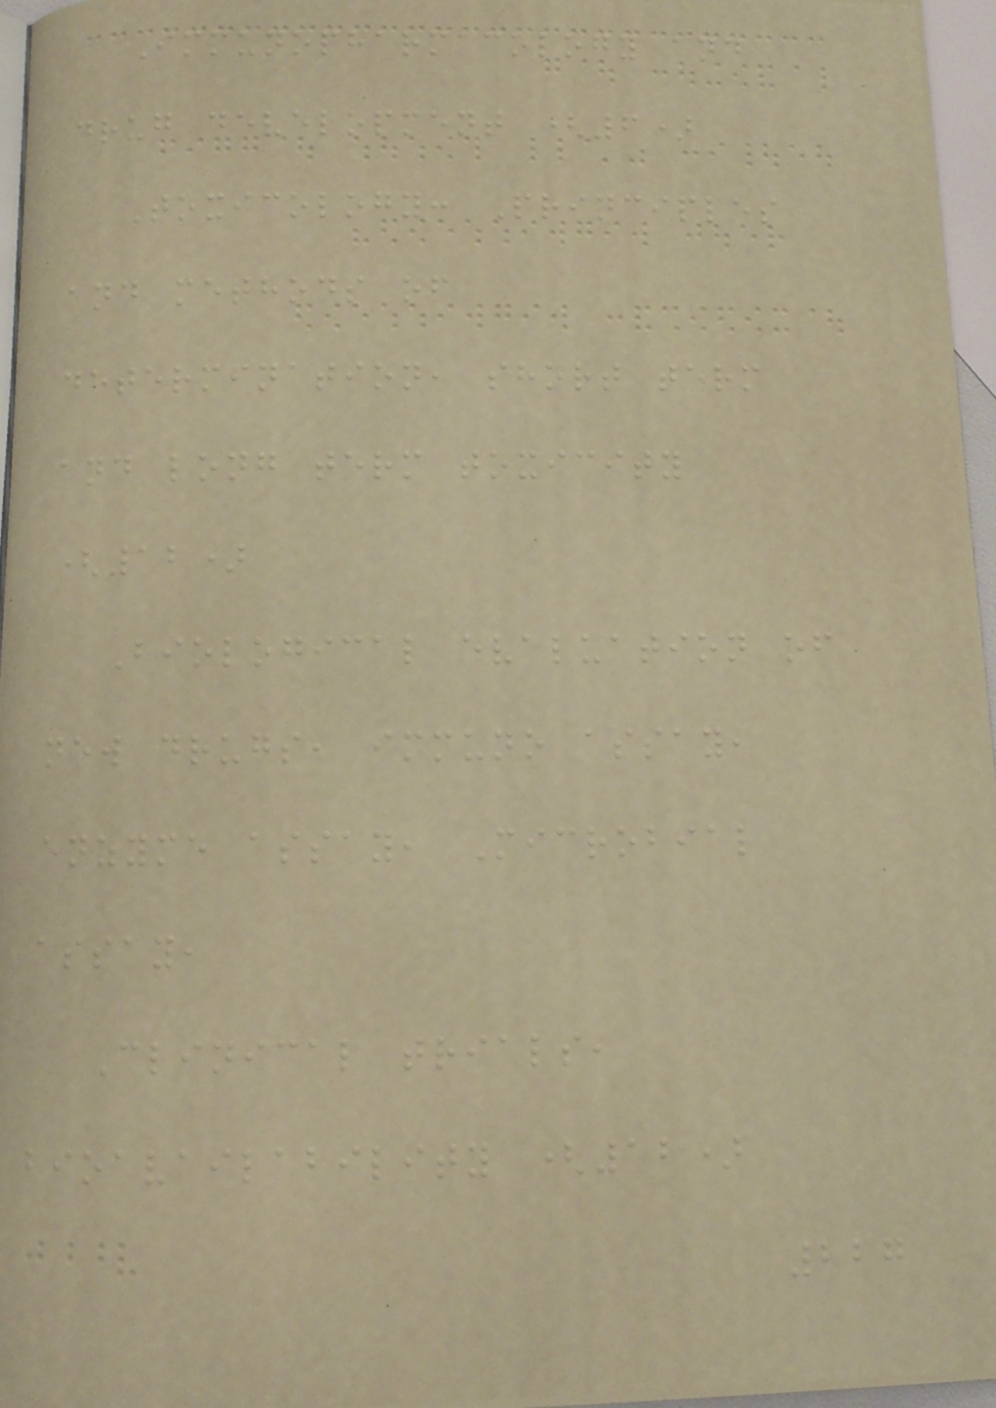Immunopharmacology and
drug development (6)
Toxicology: Principles
and methods of
determination, short term
and long term toxicity
(12)
Biological evaluation of
new drugs, immuno assay,
enzyme assay, Microbial
assay,
Clinical trials,
bioavailability (12)
227
